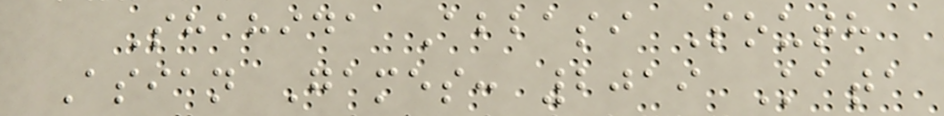Shahida Abbasi South
Asian Games: 2019 Kata
